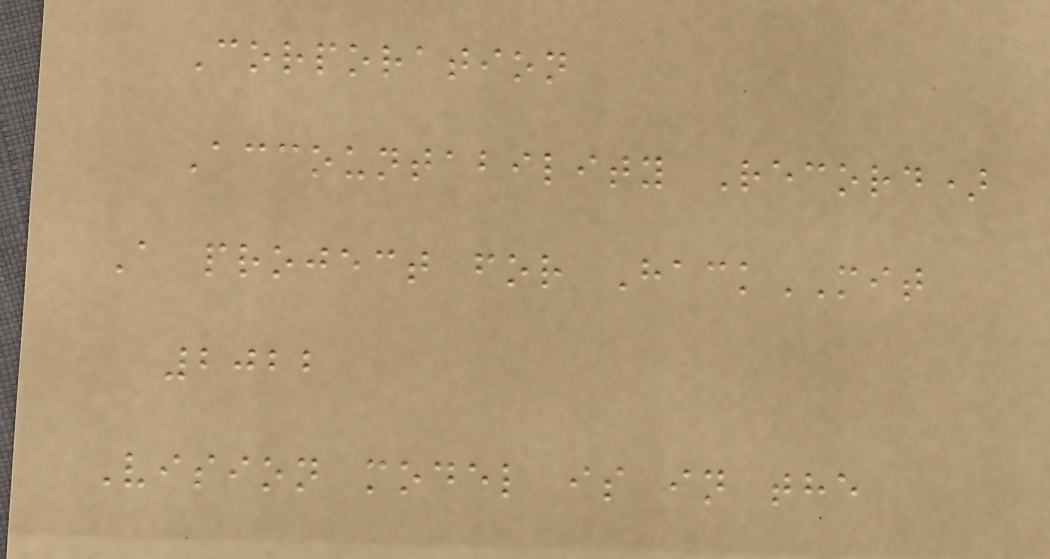Corporation
Accountability Record)
A project for HackMIT
2022
Vision model is in the
